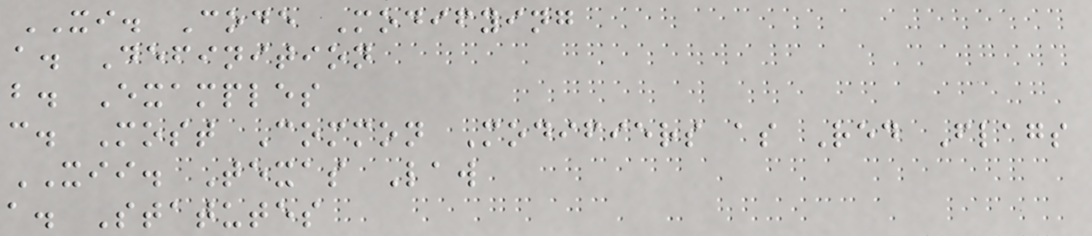XI. Code Modifying
a. Definition
b. Examples
c. Most Common Modifiers as Red Flags
XII. Texas Law
a. Statutes
